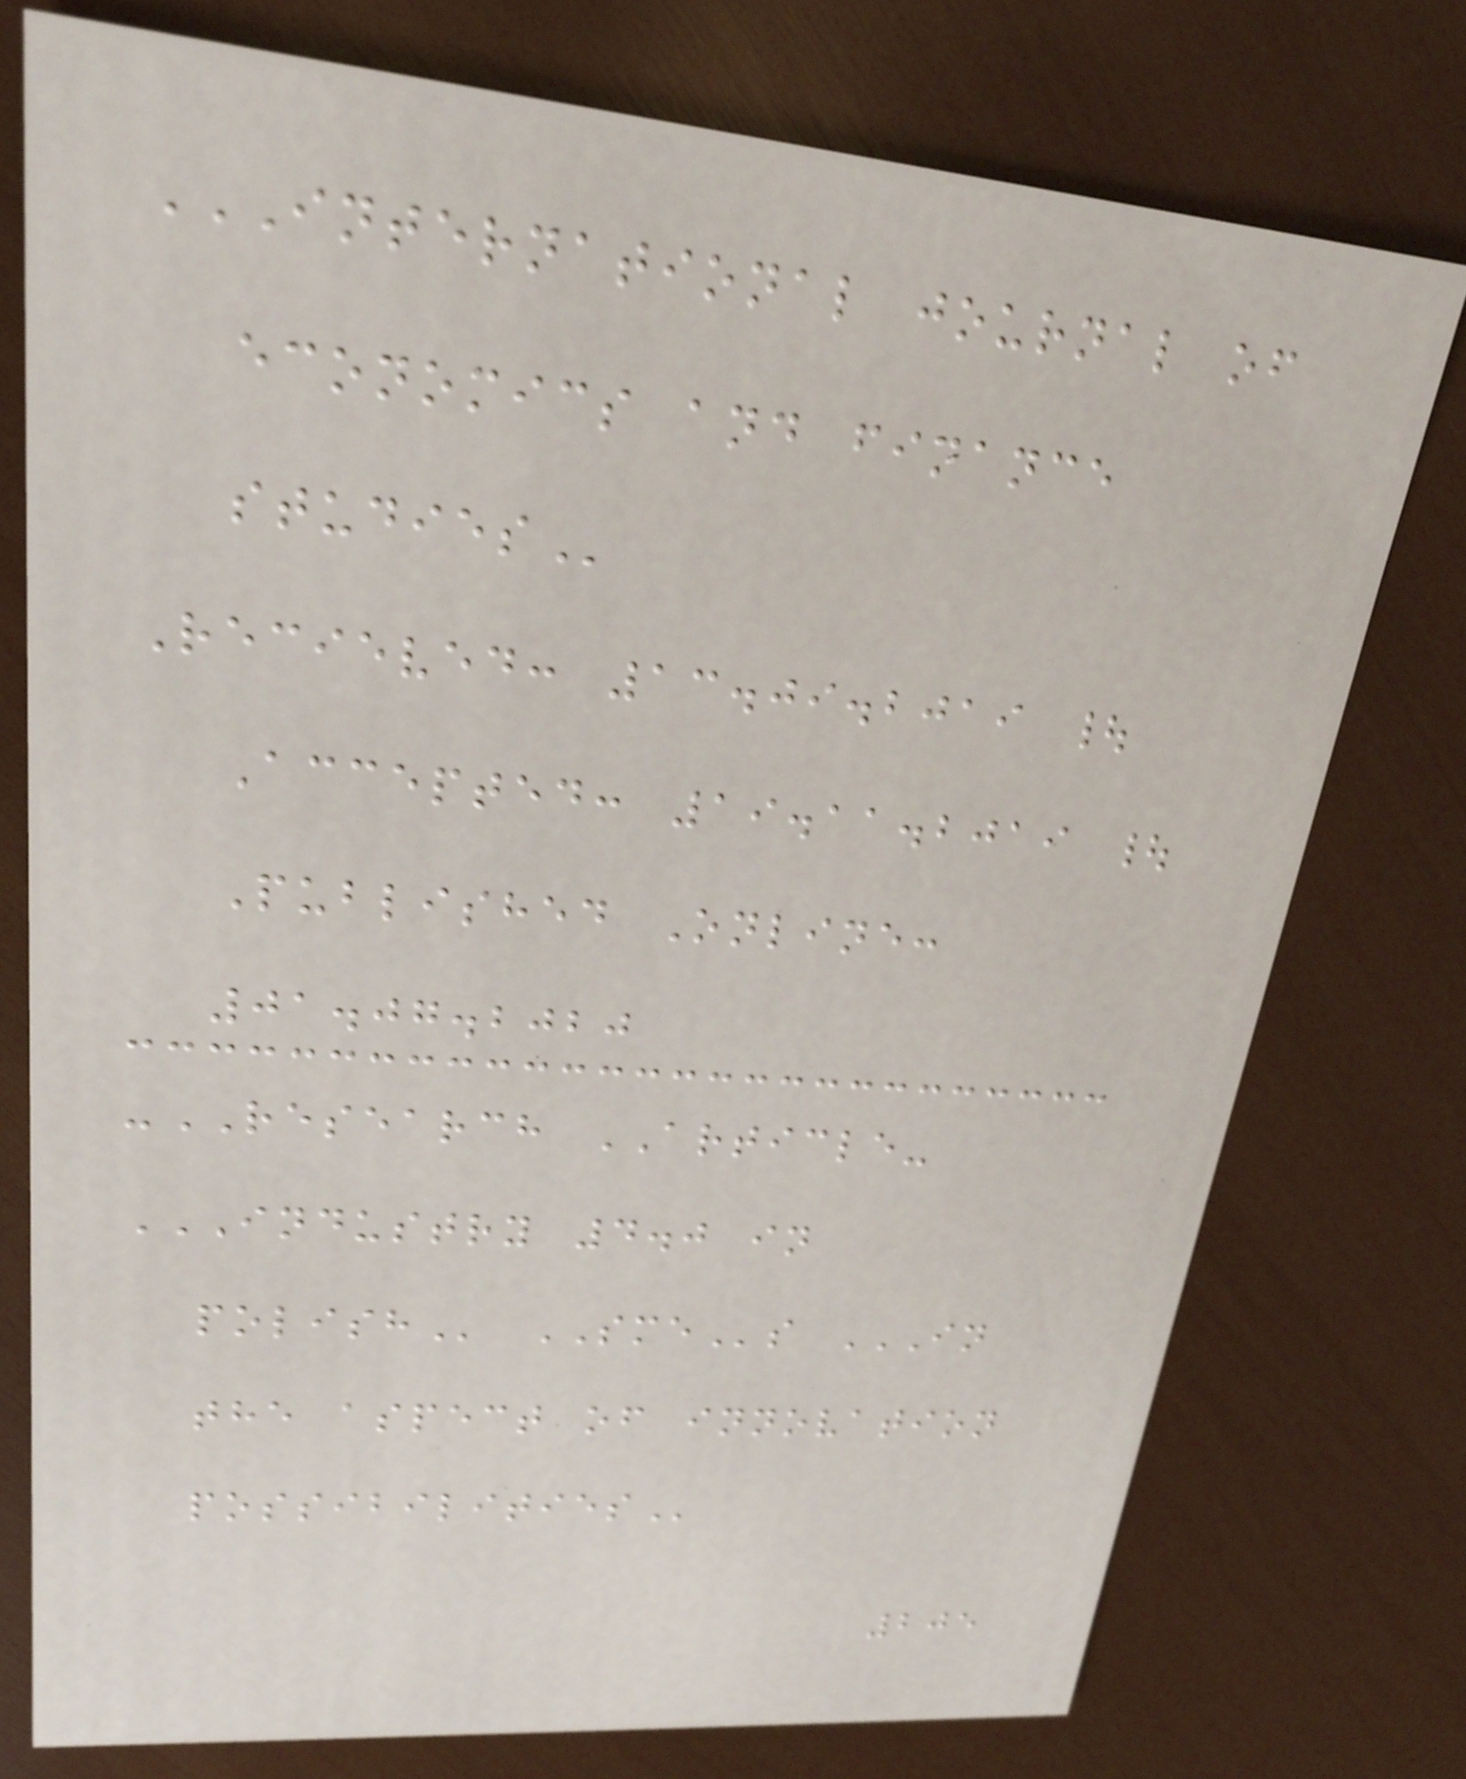INTERNATIONAL JOURNAL OF
ECONOMICS AND FINANCE
STUDIES
Recieved: 13.09.2019 |
Accepted: 19.11.2019 |
Published Online:
01.07.2020
-RESEARCH ARTICLE-
INDUSTRY 4.0 IN
POLISH SMEs IN
THE ASPECT OF INNOVATION
POSSIBILITIES
205
